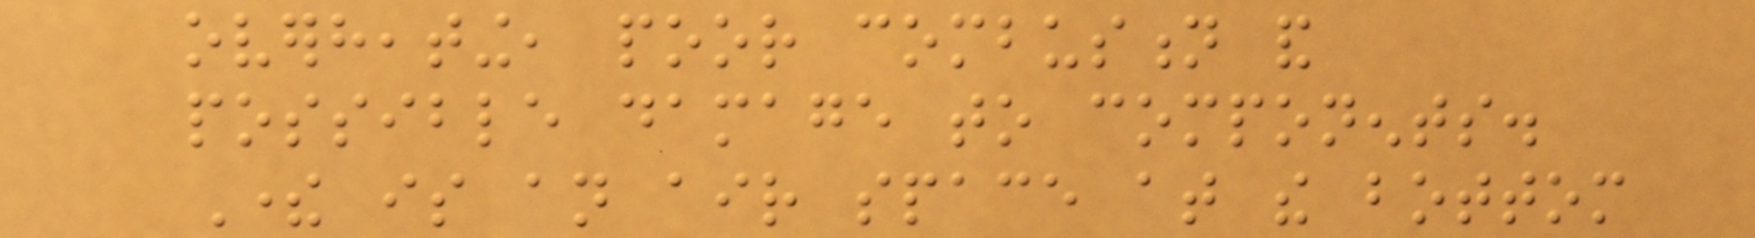overheating, poor combustion and
possible damage to components.
There is an air space at the bottom
